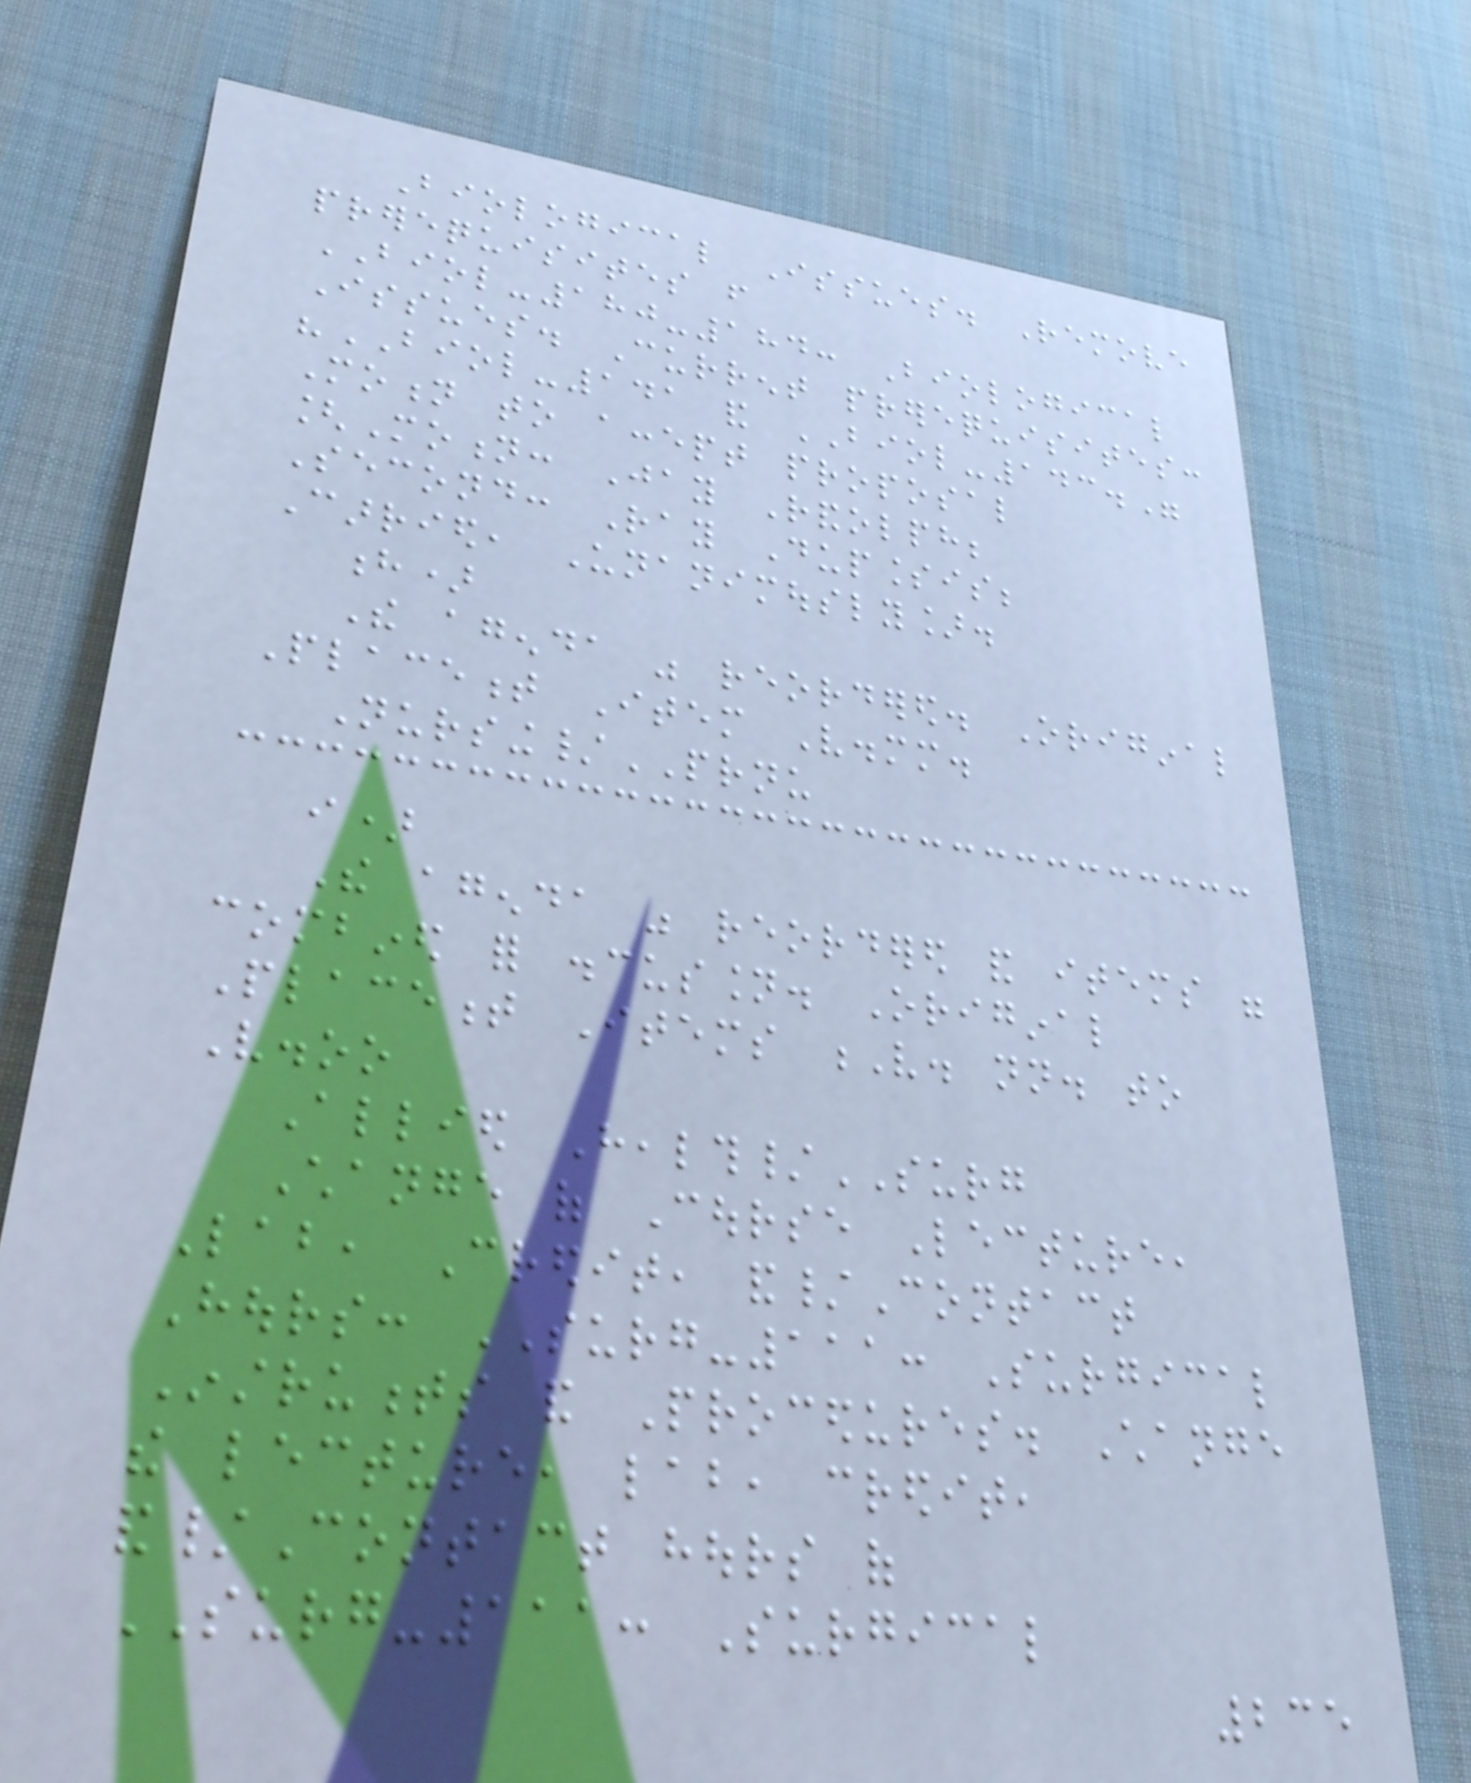Biological Issues. Remove
prerequisites from
BIOL-180-184: Biological
Issues. Current prerequisites:
"BIOL-141 and BIOL-143."
Motion to accept proposal
[Motion: Jay Randolph;
Second: Ray Duplessis;
Carried, Unanimously].
h)
The agenda was reordered. Original
Placement Item V.mm.
Nursing/PRNU
i)
The agenda was reordered and items were
combined for discussion. Original
Placement Items V. nn. to
V.oo
Allied Health/SURG
Change of Course Lecture,
Lab, Credit, and/Contact
Hours: SURG-111: Surgical
Instruments and Procedures. Change
the lecture, lab, credit,
and/Contact hours of
SURG-111: Surgical
235
